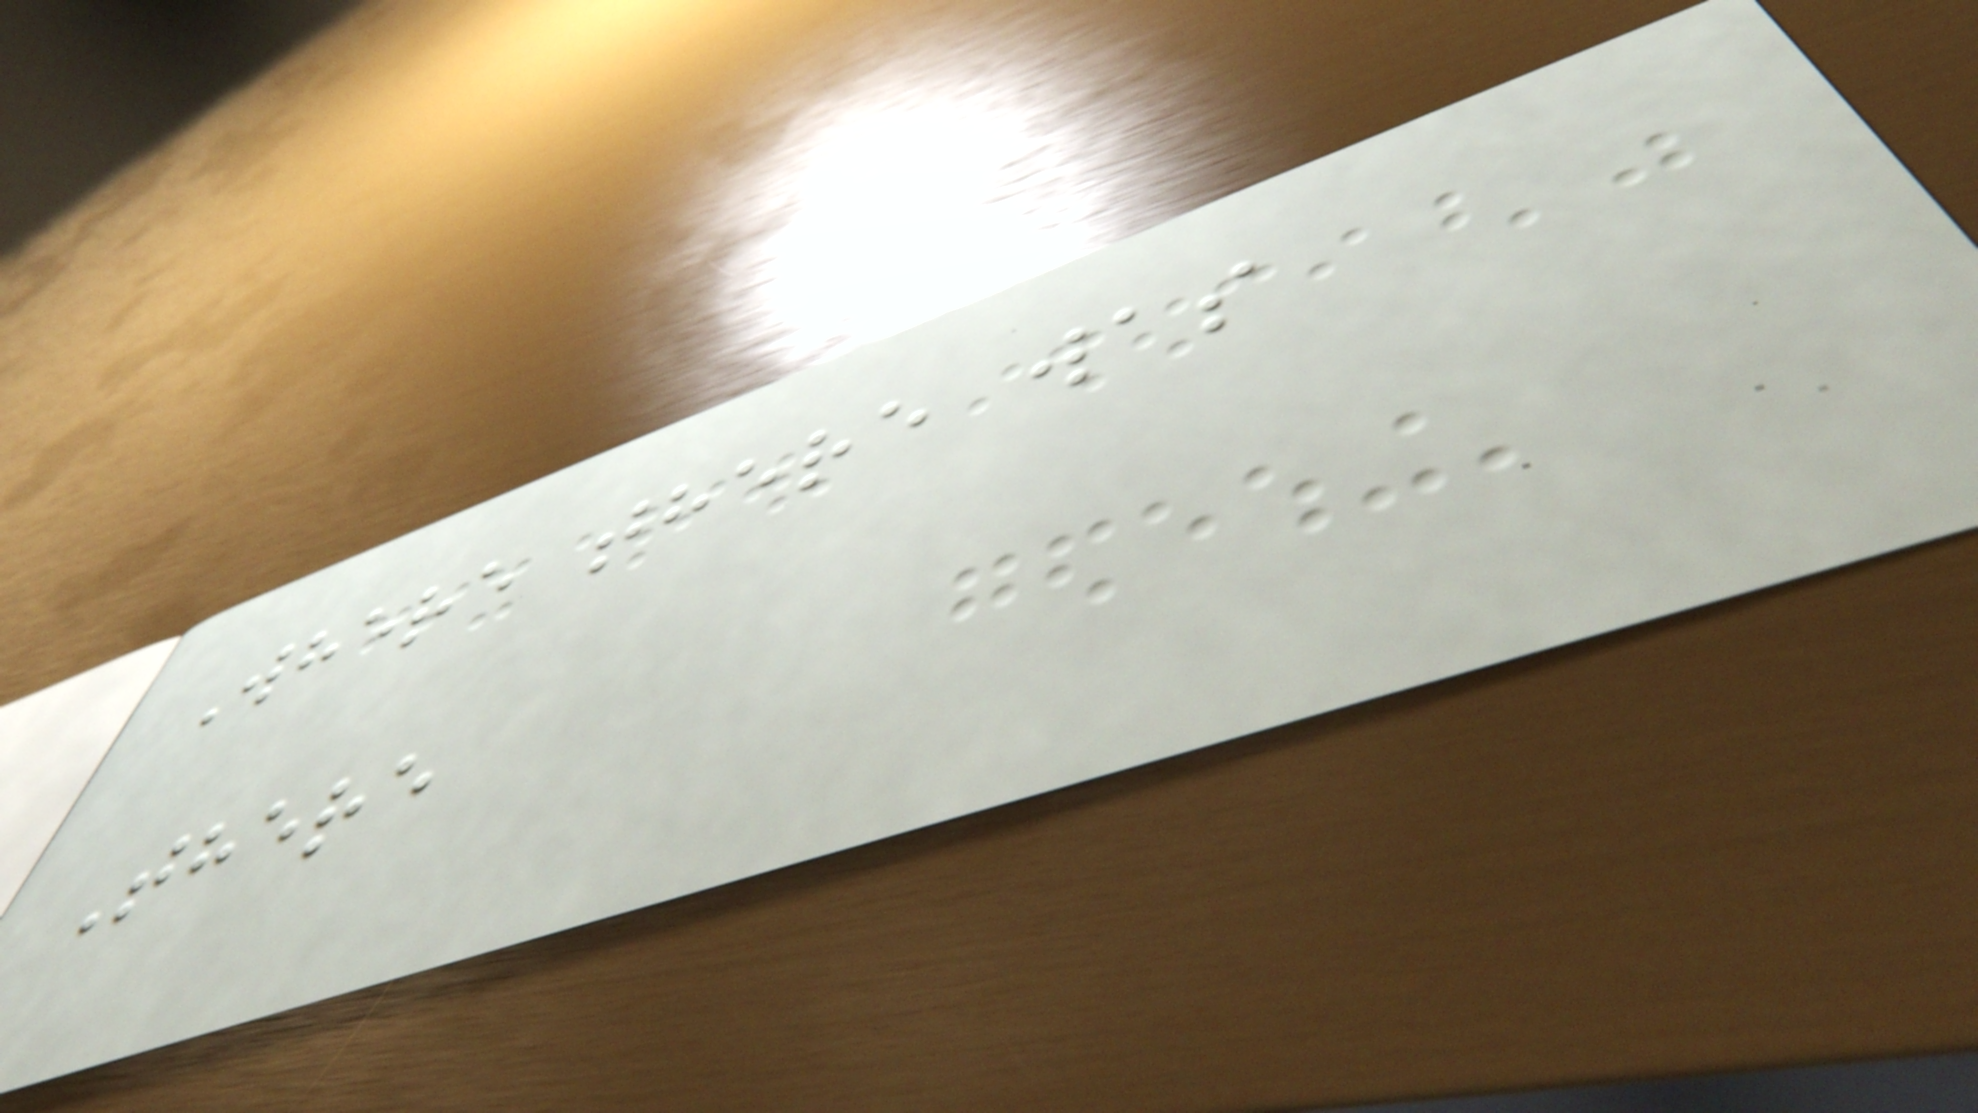Where there was
There
